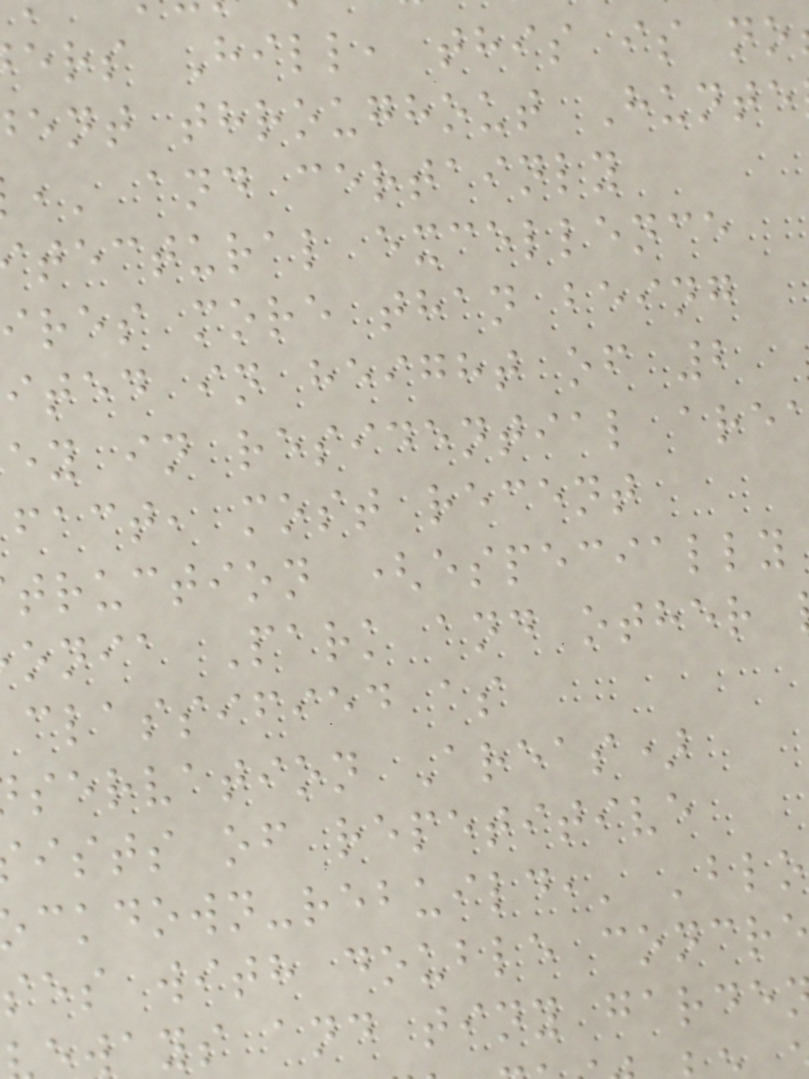ers Hill, this is no
ent throughout Hunte
,' and certainly
tectural excellence
ires more than being
ited in height of 2
ey in residential are
fact, most recent
truction (especially
onia Park and other
classified as
servation Areas)
ists of repetitive
ckdown-rebuild,' 'blo
ses with double concre
ways and tiny garde
